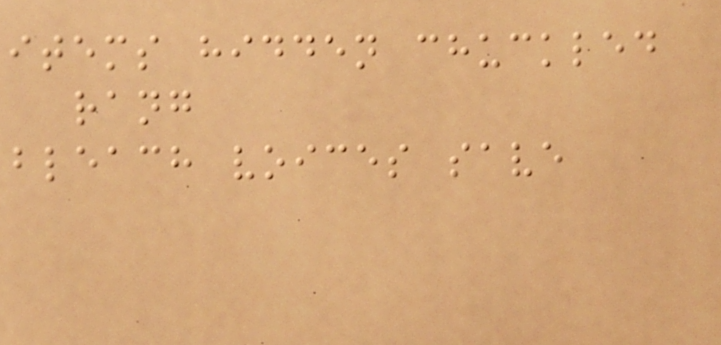items hidden chuckled
rang
bleach voices save
